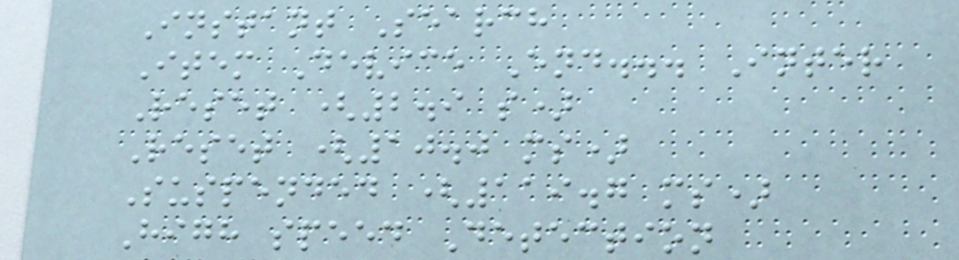Instant Search
Item Device End... Inter
Reset (2.9 s)
Reset (10.0 ms)
Suspended (119.7 ms)
High speed Detection
